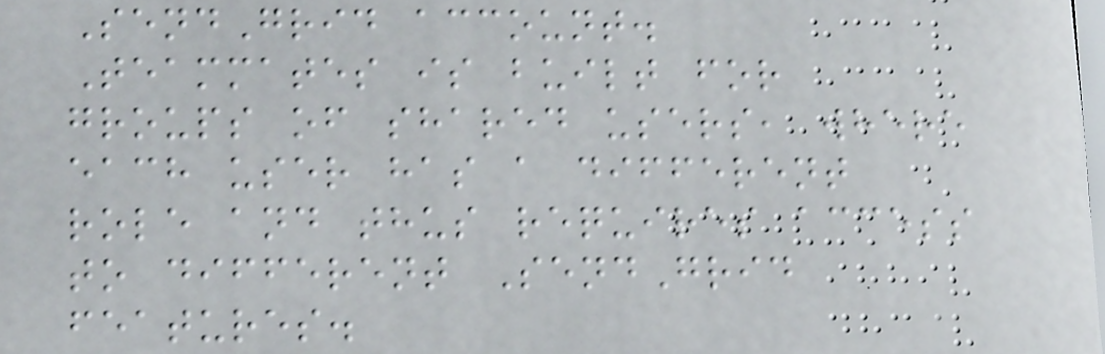SendGrid account.
Teammates is built for
groups of shared users, where
each user has a different
role and thus requires access
to different SendGrid
features.
